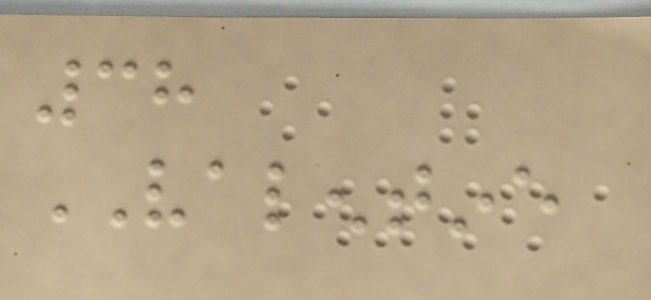38
VALENTINE
